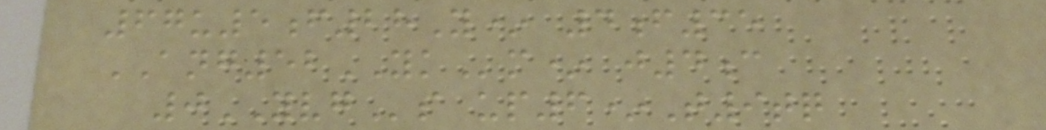67u5f28Y* 4f35
ANG52YKm* j4c
0YVGs up6*T9tq
